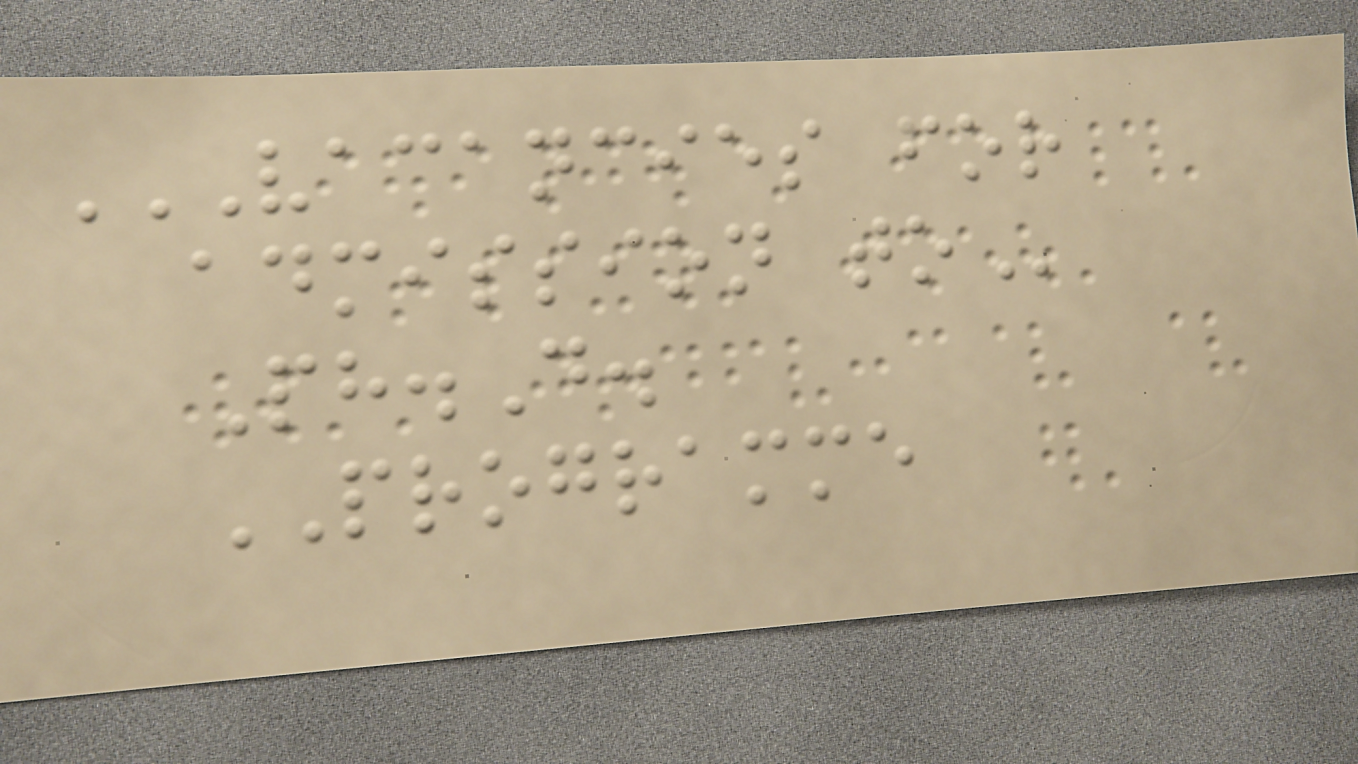VACANCIES FOR
ADMISSION TO
Ph.D.
PROGRAMME
